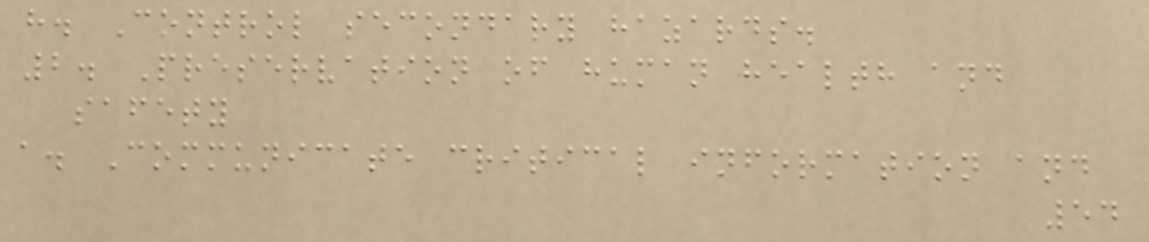h. Control secondary hazards.
2. Preservation of human health and
safety
a. Communicate critical information and
54
